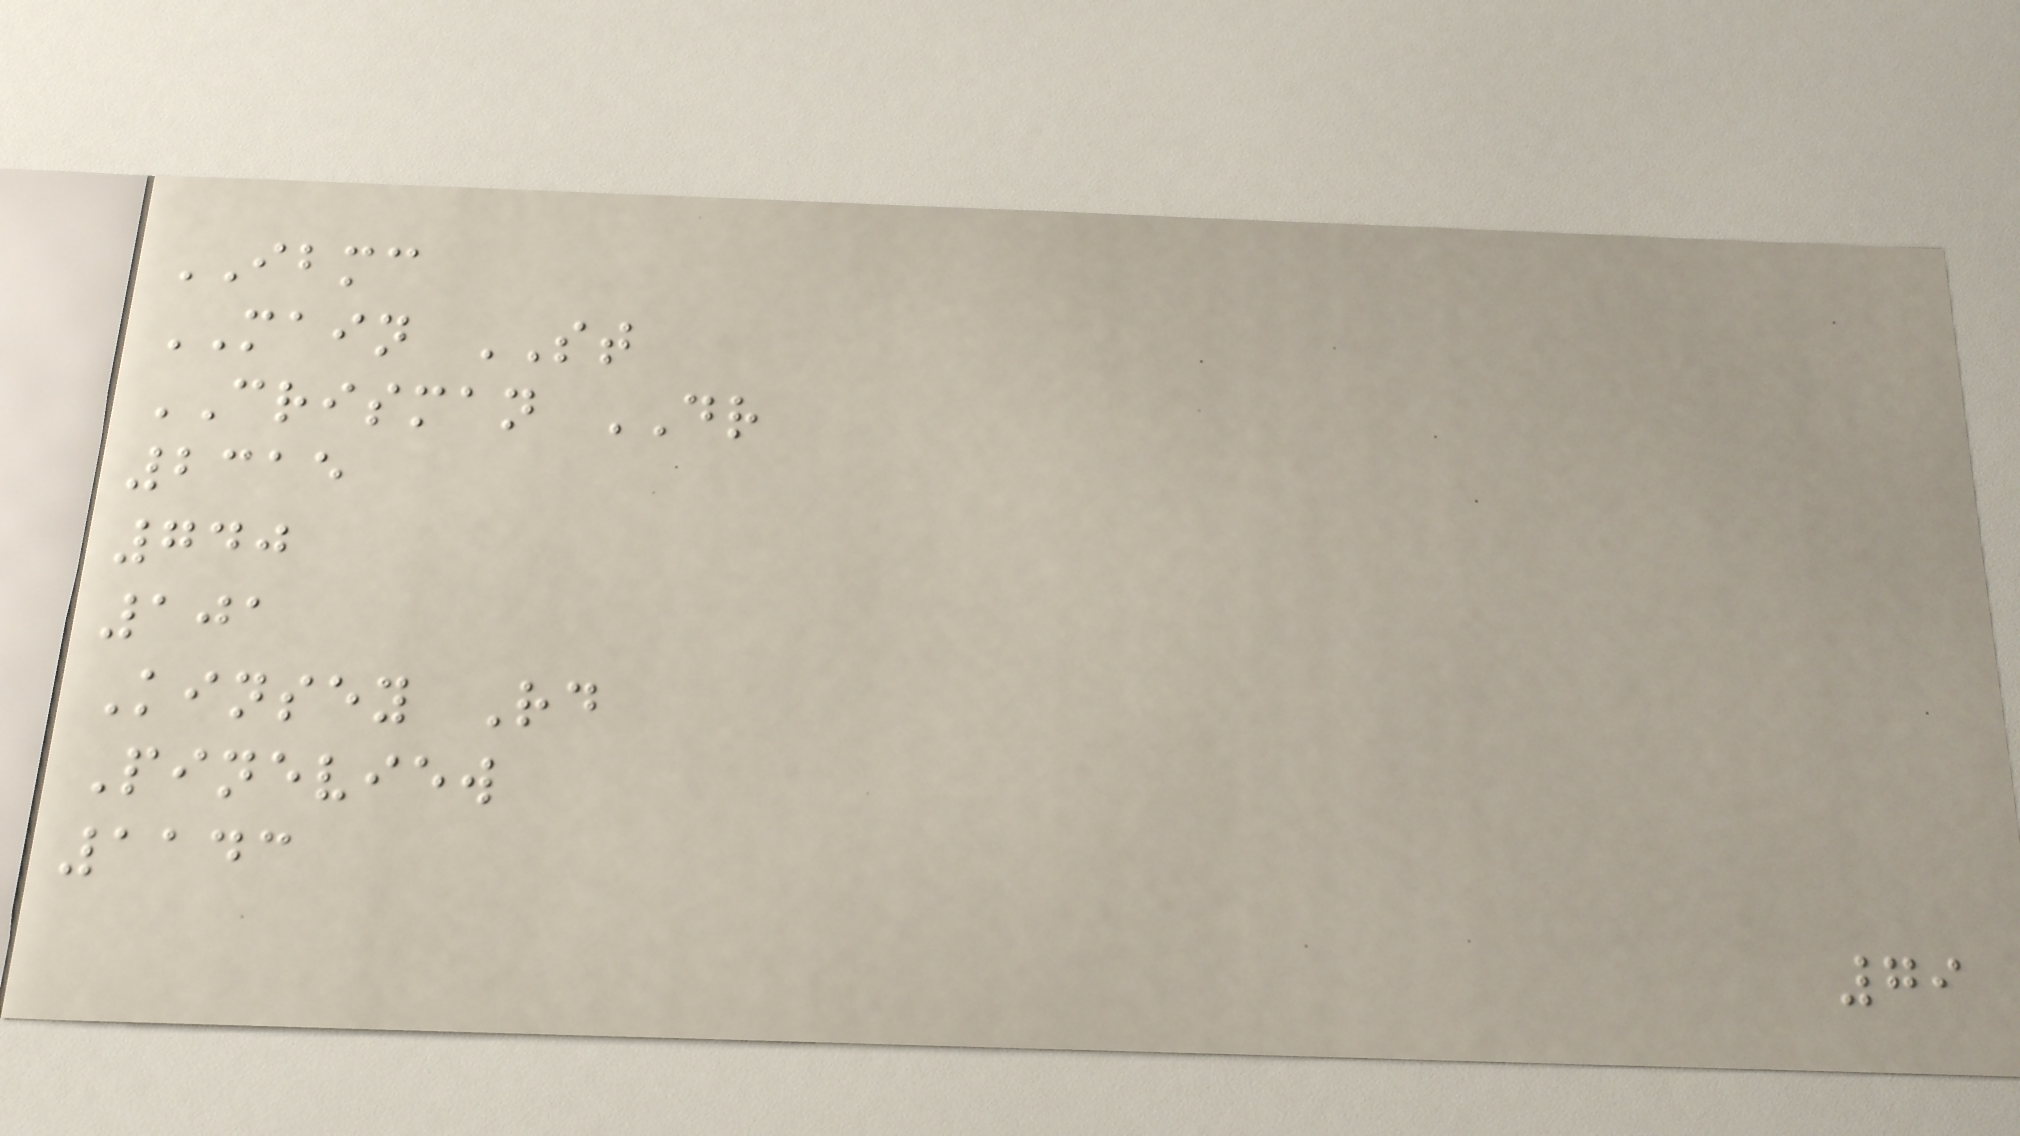IBMC
MAIN ST
CRISMAN DR
2315
740
101
Kinsey Rd
Pineview
1143
79
